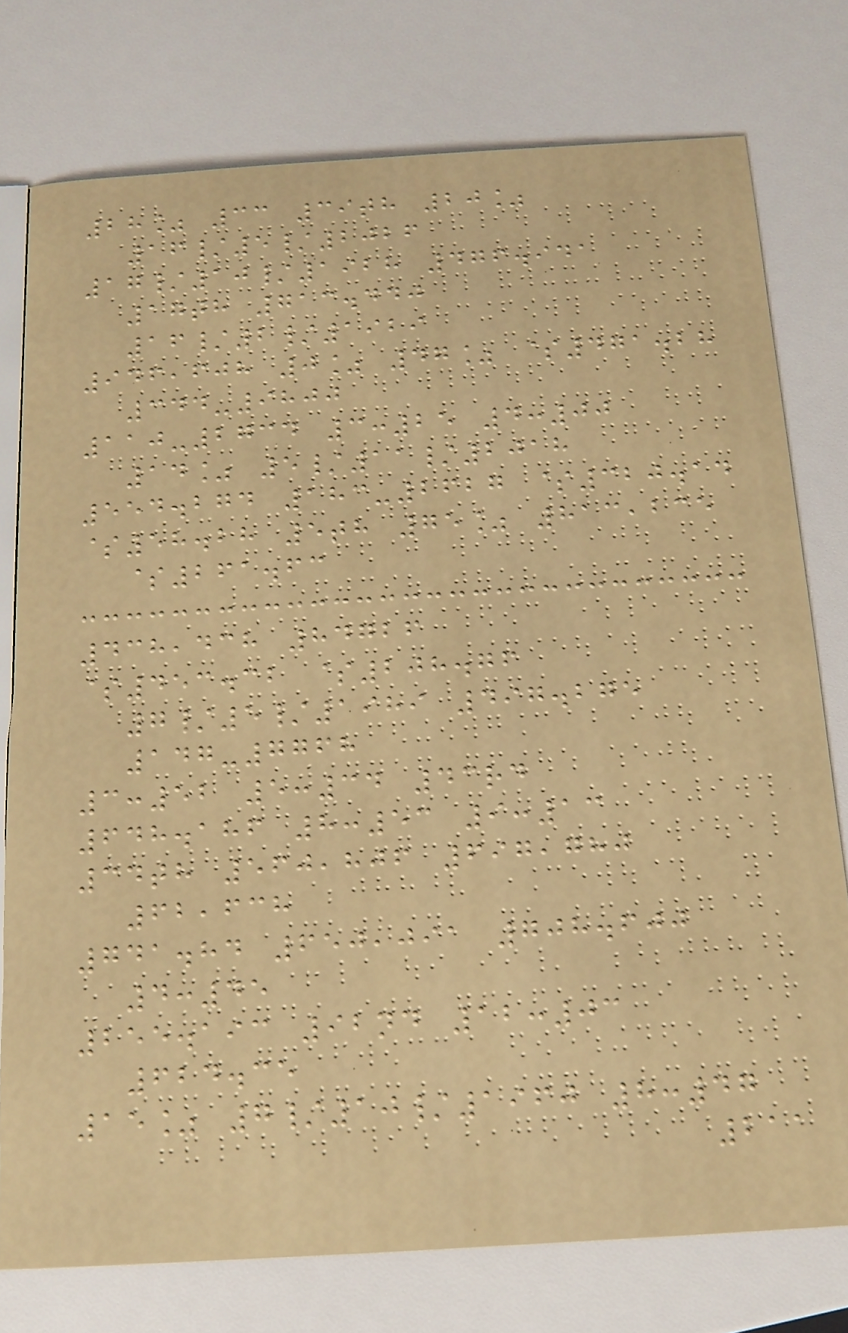28% 33 39th 20%
16/5/2026
17/10/1928 476.941
17th 713.440
16/2/1929
946,608 0% 47% $471.28
344-9800
110-2734 3:25 4:00
14% 5/11/2018
554.274 183-2627 $320.14
$58.28 5th 75% 813,235
$261.63
438,438 84726
$453.32 $208.76
7/5/1989 497.275
147-7768
3:52 5:34 43rd
648.186 8:53 9:13
34th 560,806 697,780
62,638
741.84 650,091 708.600
4:45
255.193 92nd 12:03
624.35
15% 7/10/1960 8:47
211
